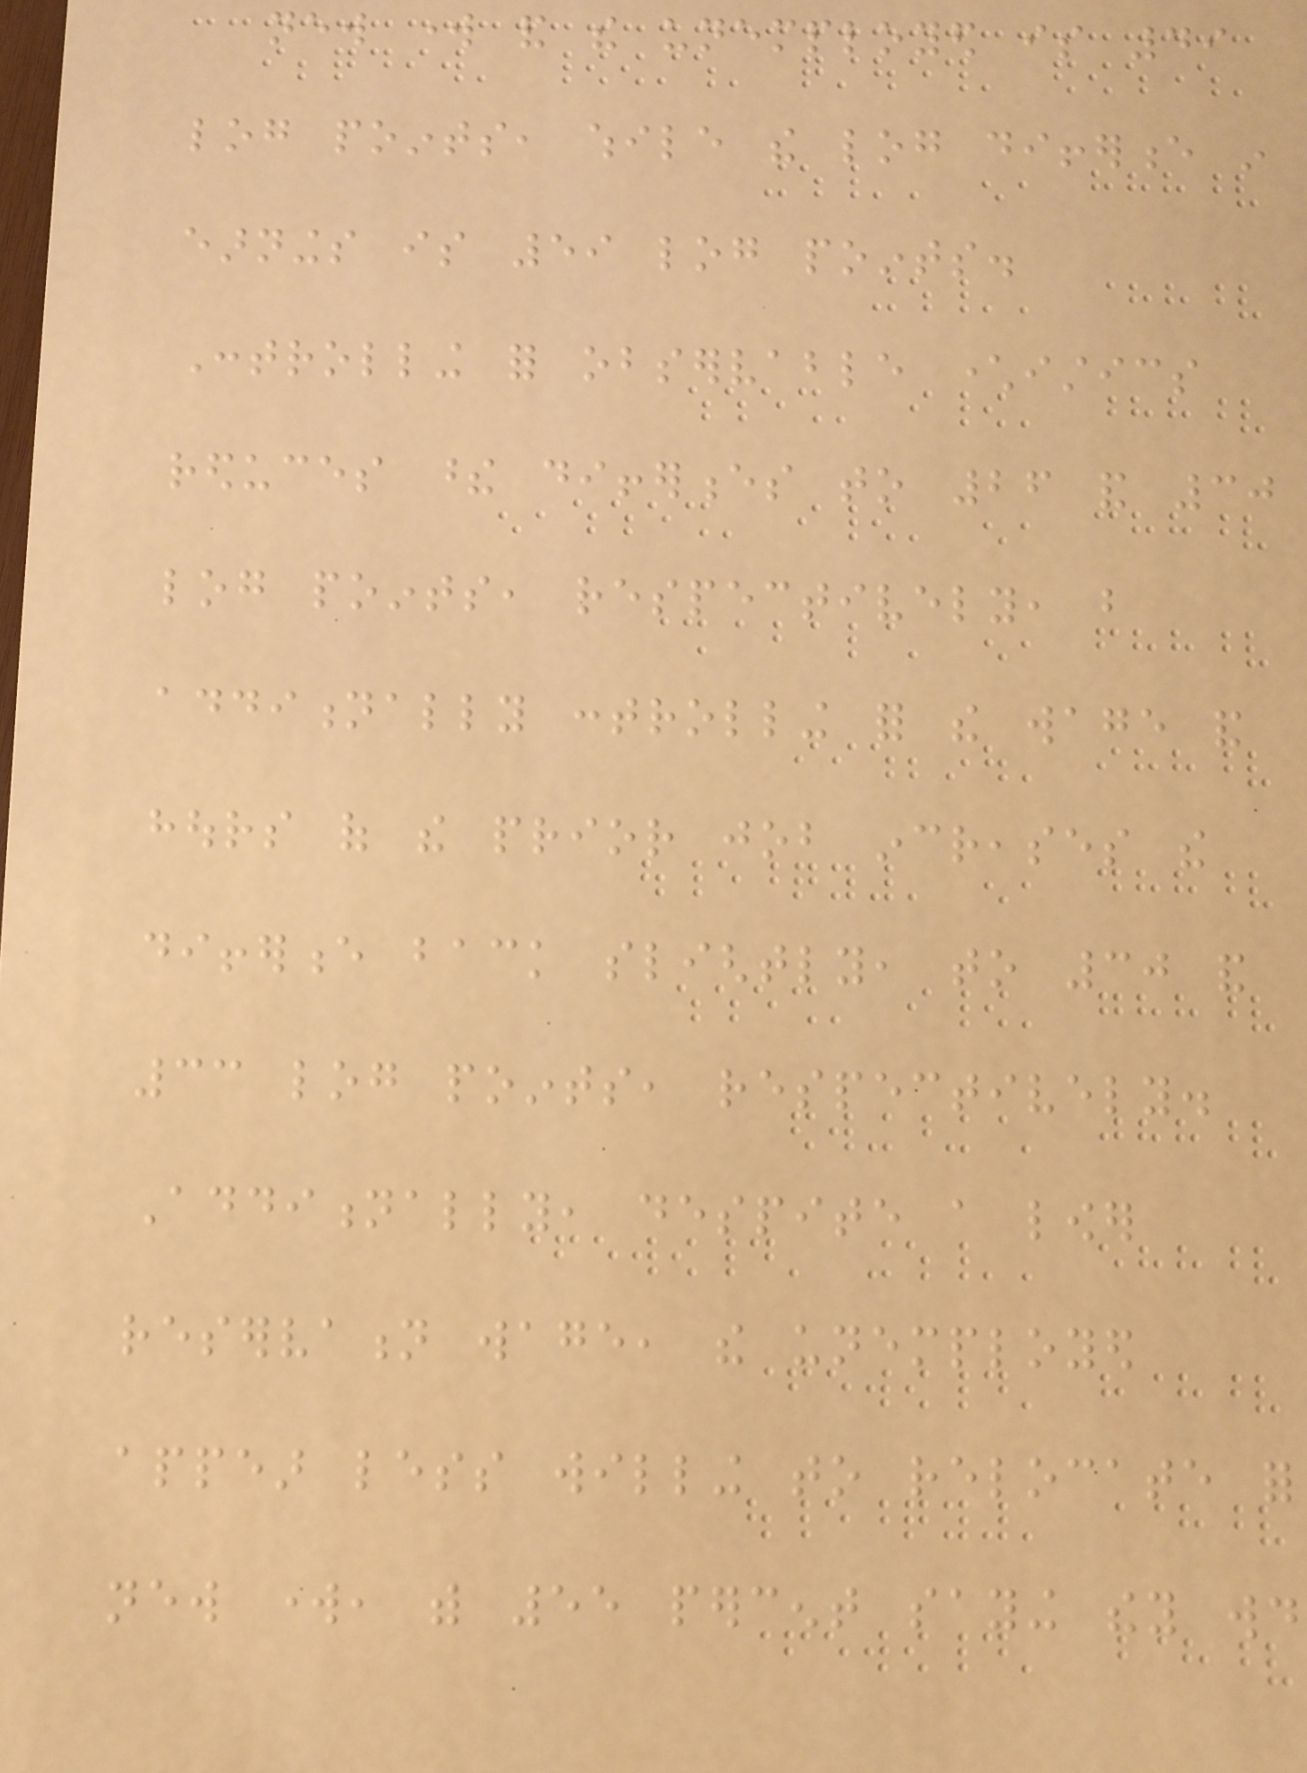new work and the unemployed is 49
log points, while the log difference in
earnings is 59 log points.
Controlling for observable characteristics
reduces these differences to 26 and 30
log points, respectively, but
additionally controlling for the wage and
hours of the prior job increases the
difference back slightly, to 30 and
33 log points, respectively.
Additionally, despite a lower
reservation wage, the unemployed
appear less willing to relocate for
new work, with 55 percent saying they would
